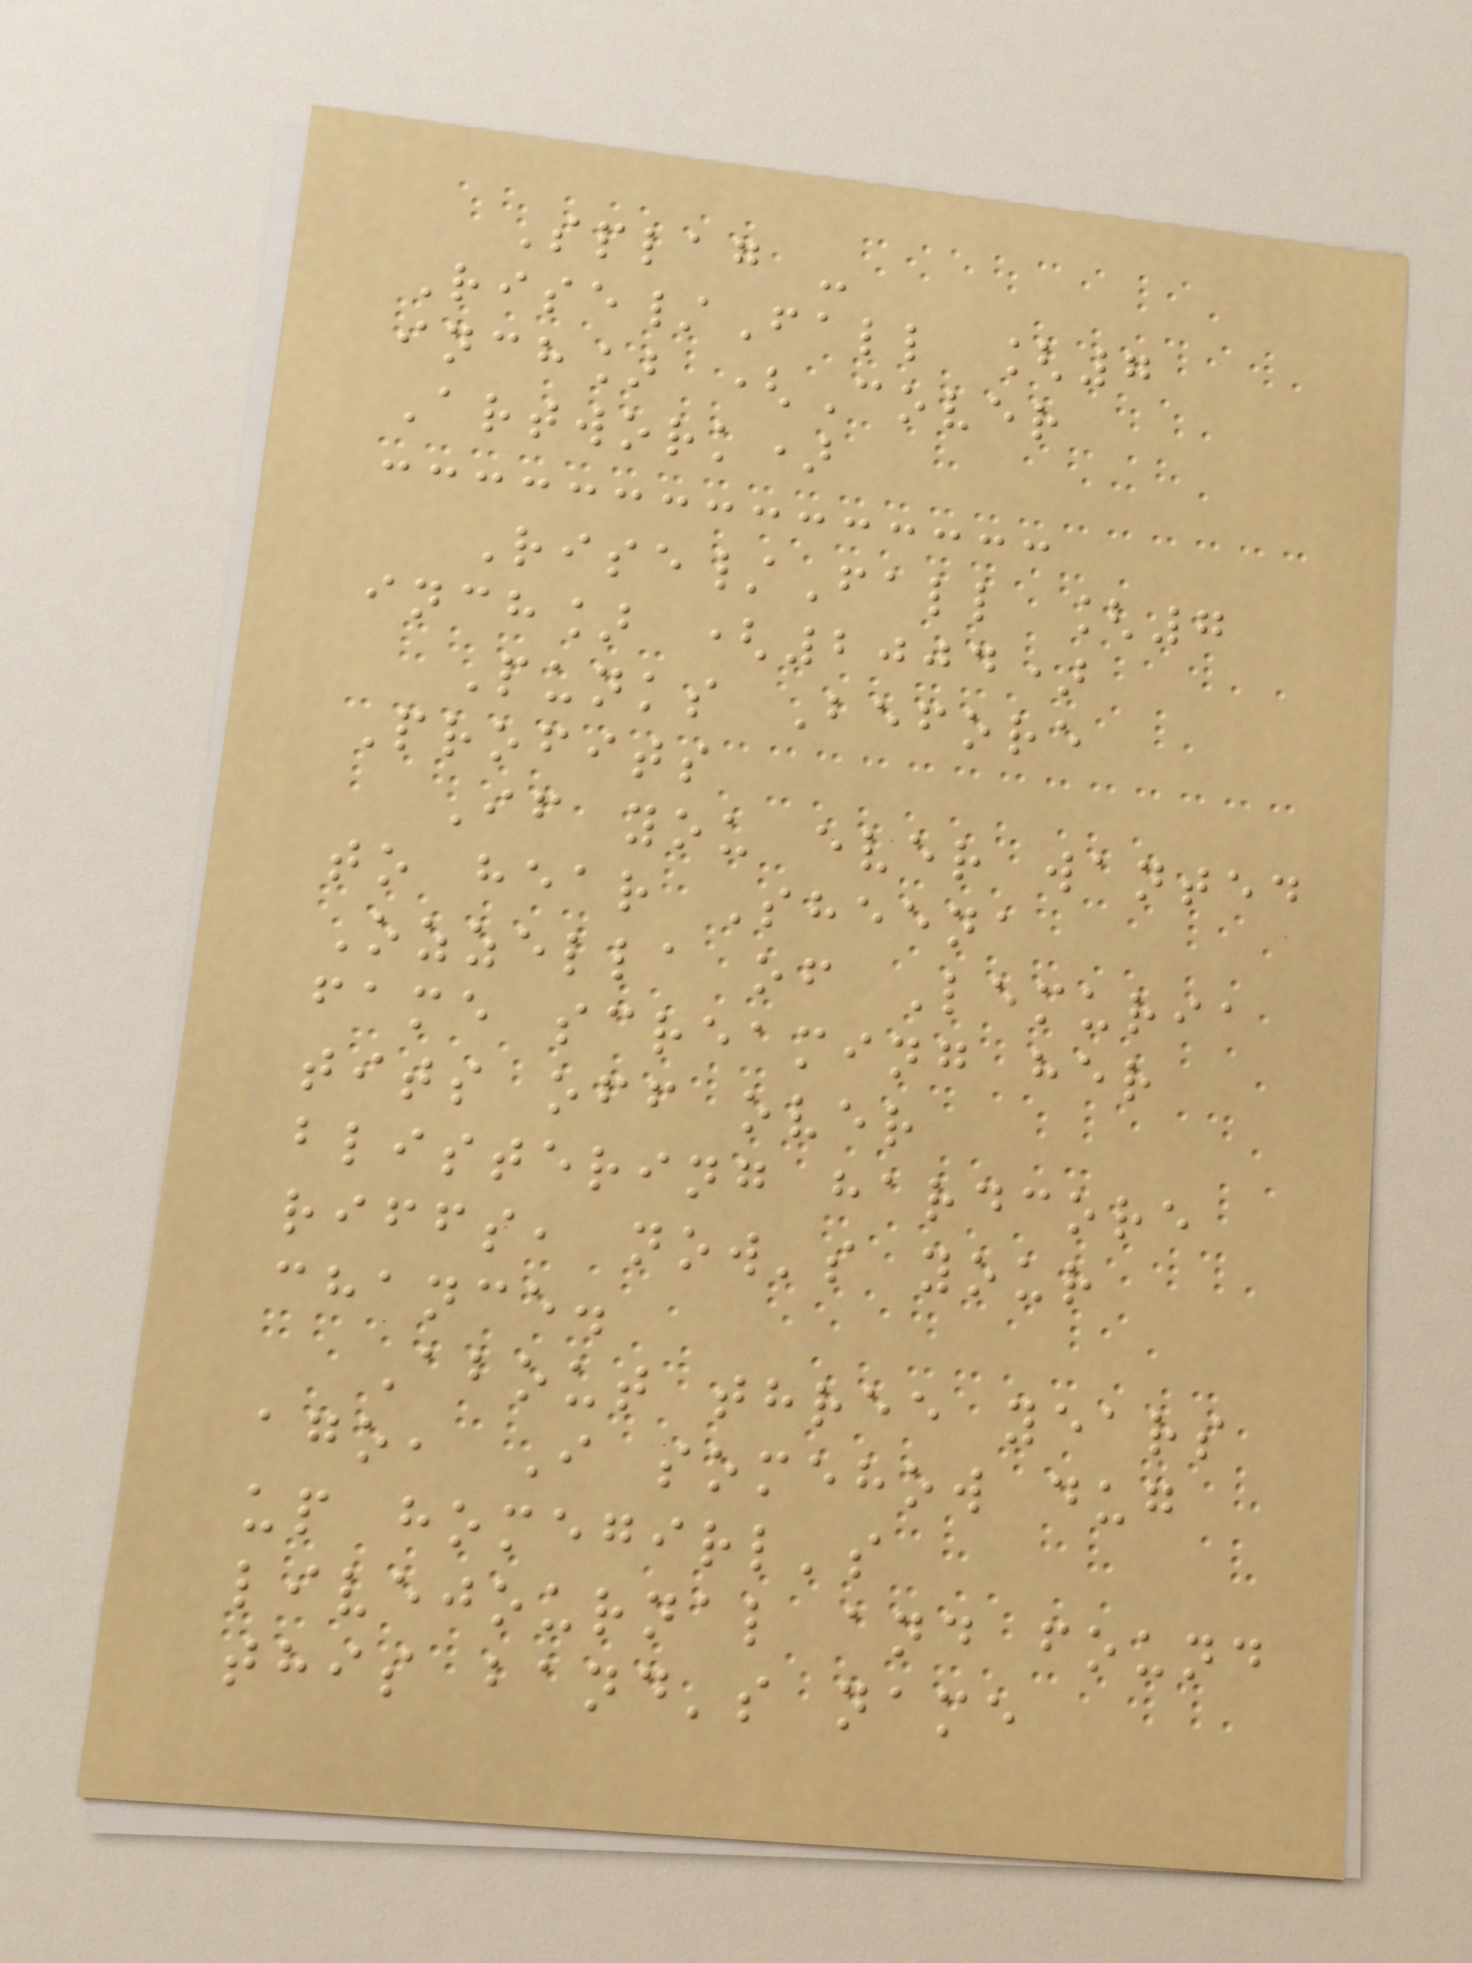Splag -
Rise/Fall [7
inch] (Cover
Artwork)
Rise/Fall [7
inch] (2004)
Punks Before
Profits
If you ever wanted
to hear Sheena
Ozzella of Lemuria
fame screaming her
tits off over
blistering hardcore
riffs, now's your
chance.
About three years
ago, I somehow dug
up homegirl's
livejournal and found
this band's name
